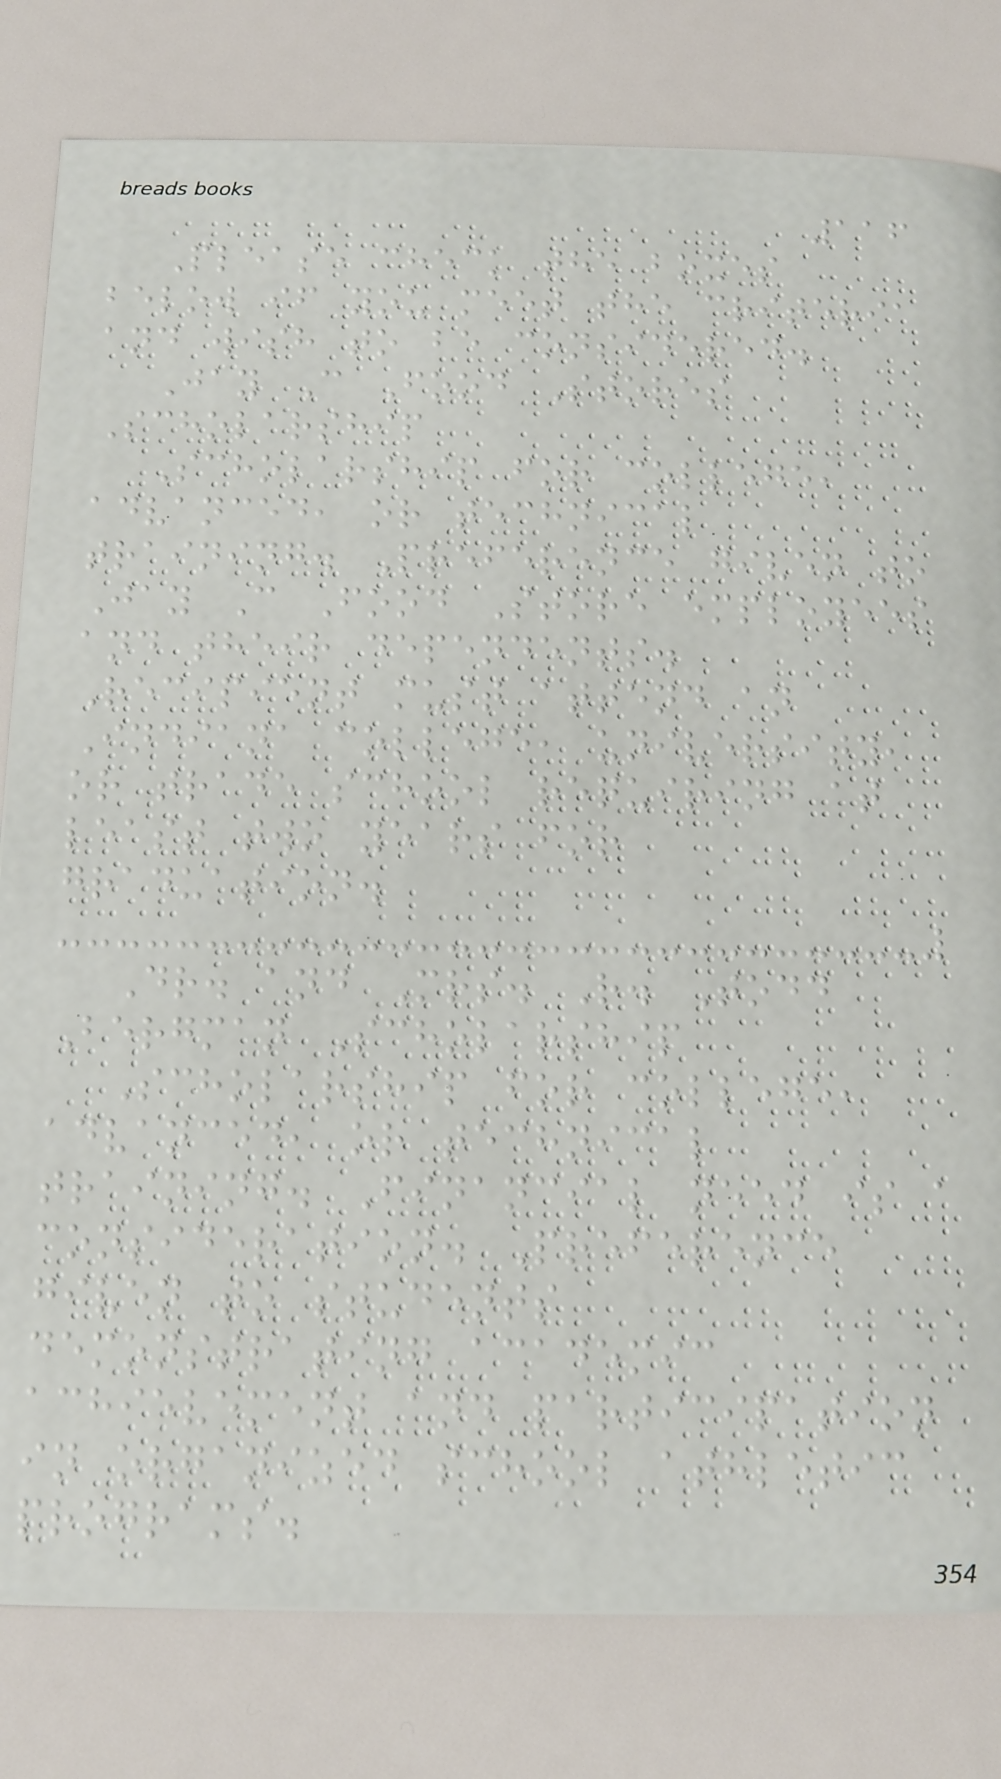116
Please check the boxes
below if you meet the criteria
and wish to be considered.
Jay C Food Stores
Scholarship
Scholarship for college,
advanced, or technical
training. Preference given to
Jay C Food Store employees
and their dependents.
Recipient must attend an
Indiana college, university,
or trade school requiring at
least two years for
graduation.
Dr. and Mrs. R. Todd
Bergman Scholarship
Scholarship for college,
advanced, or technical
training. Financial need is a
consideration. Preference
given to students
demonstrating academic
achievement and participation
in organized school athletic
programs.
